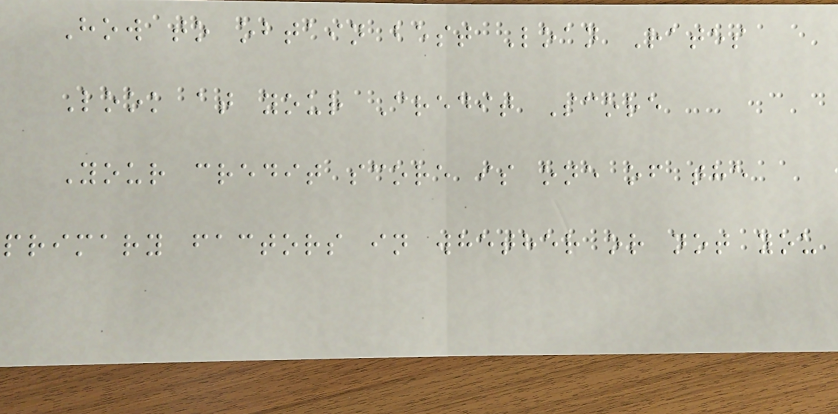How to obtain best Loan Rates
Look at your Credit Score
Your credit score is one of the
primary factors in whether or not you
